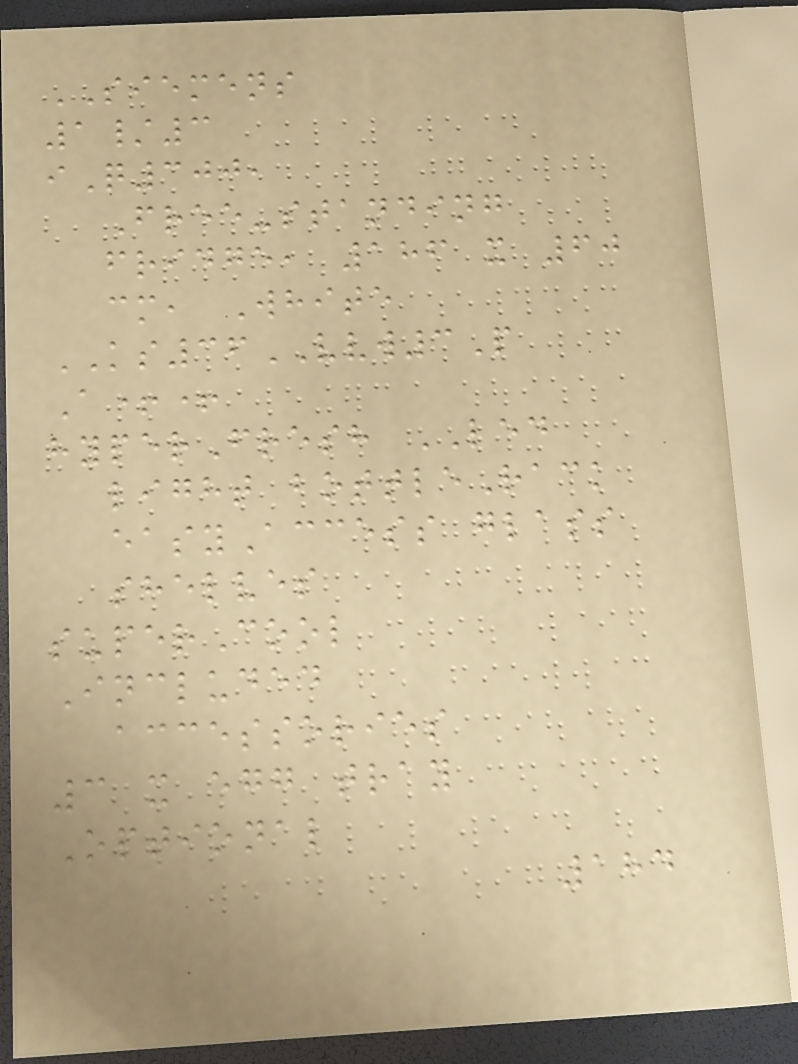SIEMENS
1/3
iQ300,
Free-standing
fridge, 186 x 60
cm, White
KS36VVW3P
A++
hyperFresh LED
light bottleRack
easyAccess glass
shelves
superCool
Included
accessories
3 x egg tray
Optional
184
